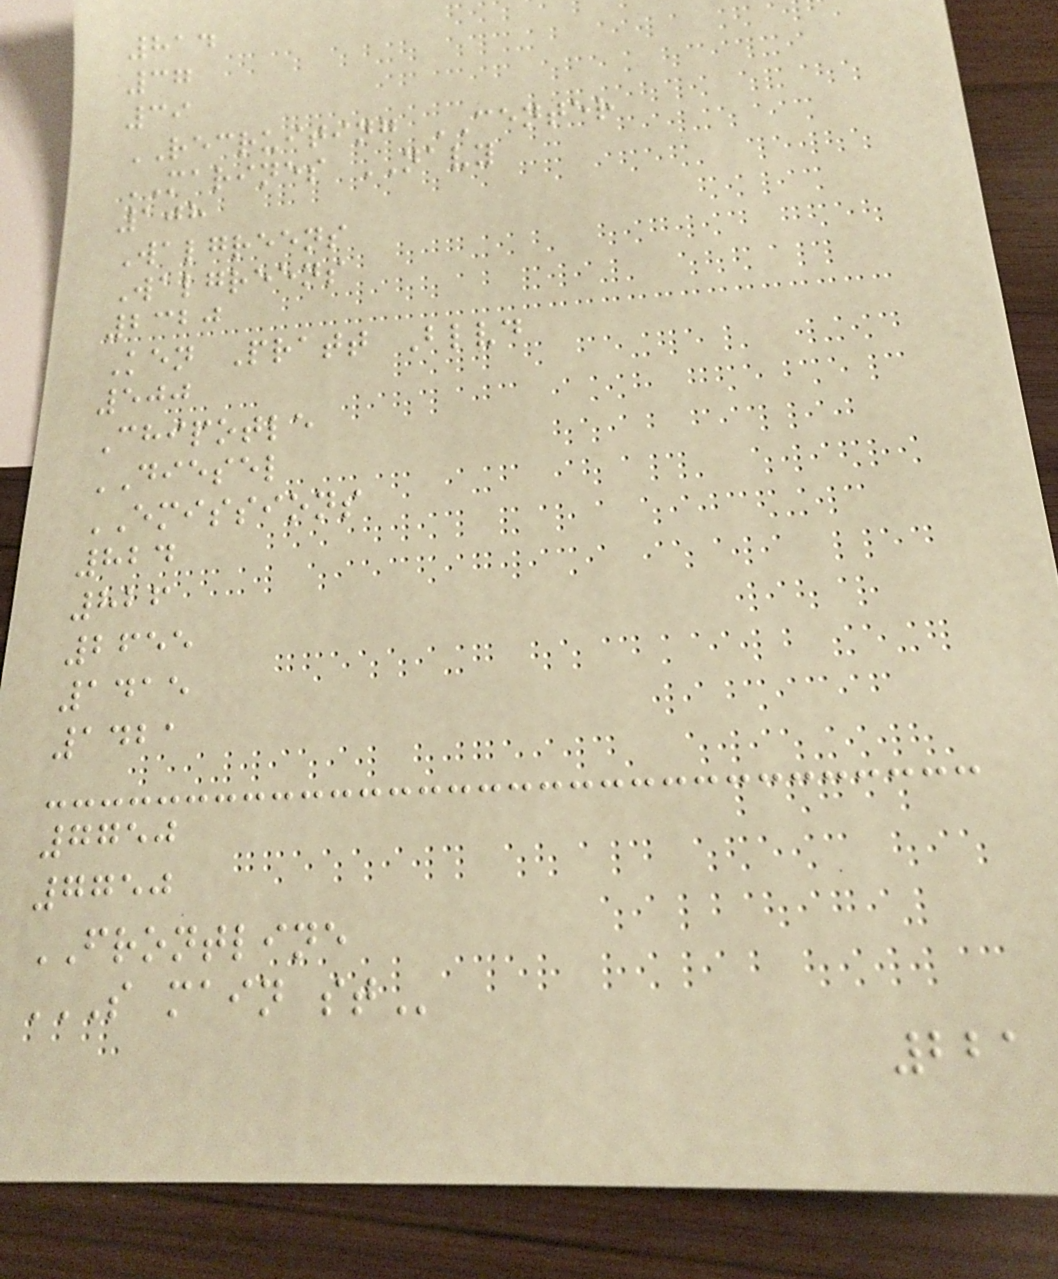814
37
39
RECRUITING CENTER
MARINES NAVY
108
Walgreens
Walgreens
2320
Ken Pratt Blvd
500
Chipotle
DIESEL
EMISSIONS
824
826
2655
1415
1421
7750
7750
FRONTLINE
S MAIN ST
221
